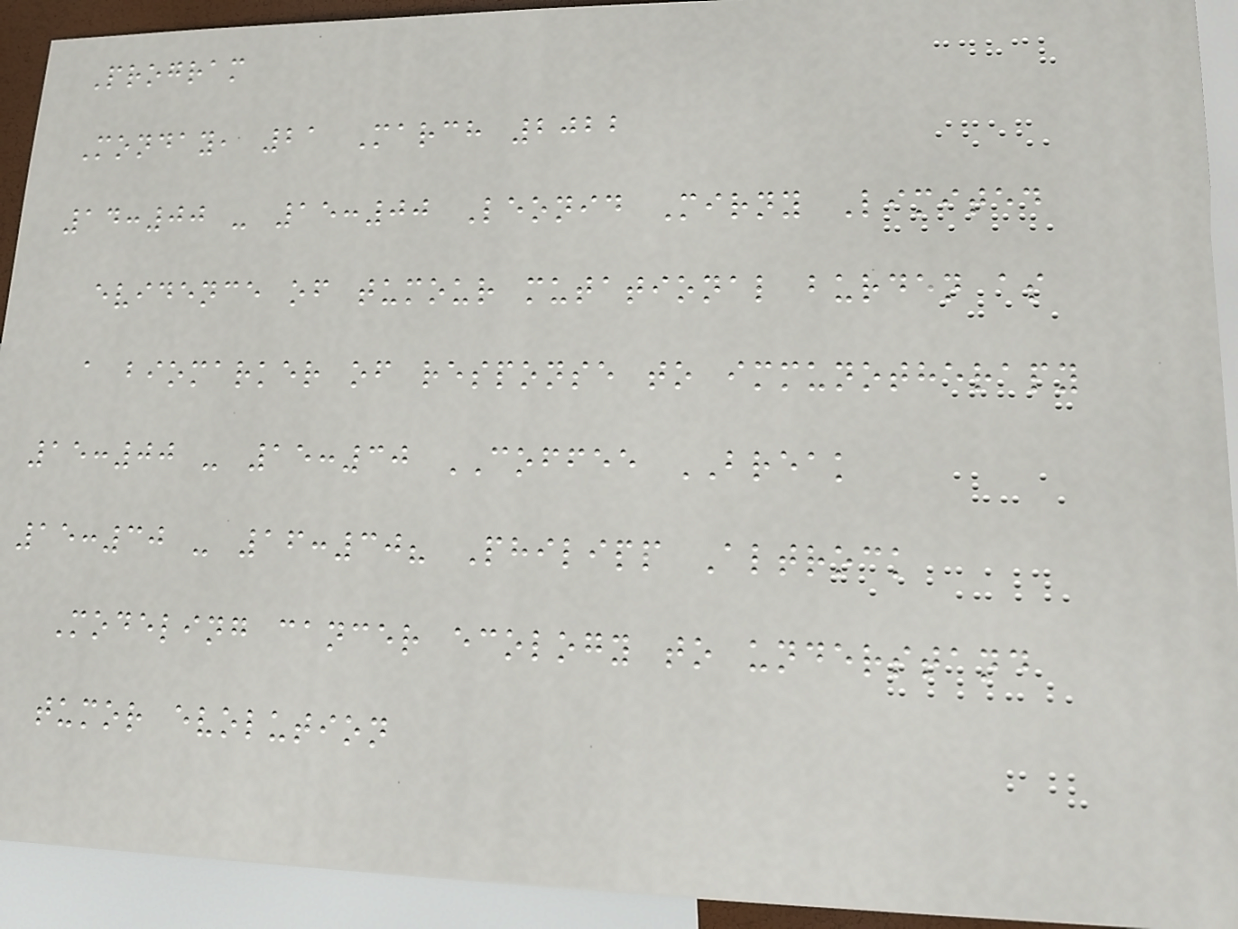Program
Monday, 21 March 2022
14:00 - 15:00 Leonid Mirny Limited
evidence of tumour mutational burden as
a biomarker of response to immunotherapy
15:00 - 15:30 COFFEE BREAK
15:30 - 16:30? Philipp Altrock
Modeling cancer ecology to understand
tumor evolution
